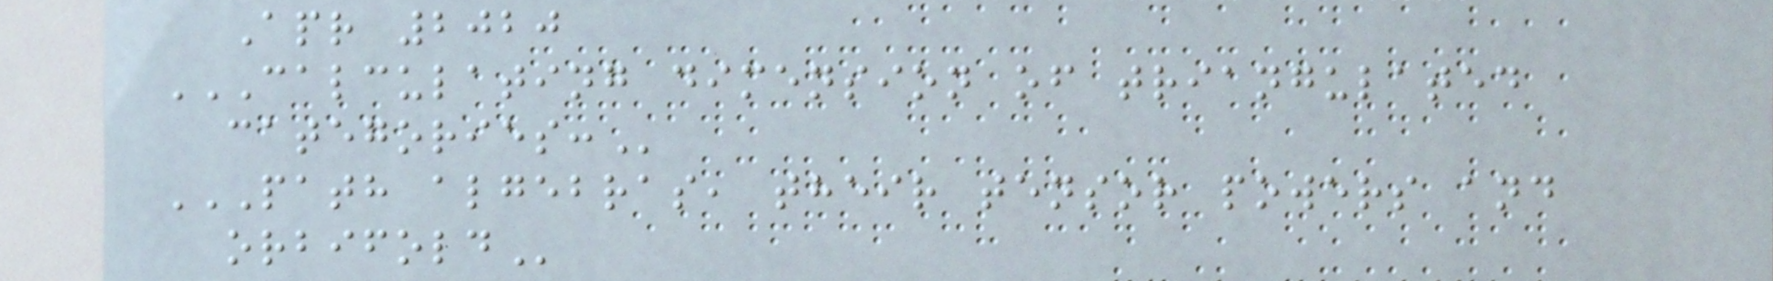Apr 2020
CALCULATING DIMENSION OF TRIANGULATED
CATEGORIES:
PATH ALGEBRAS, THEIR TENSOR POWERS AND
ORBIFOLD
